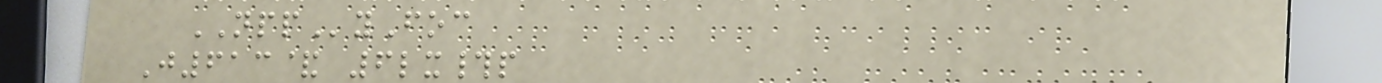NPPyFoc
J613& 6lx#p
